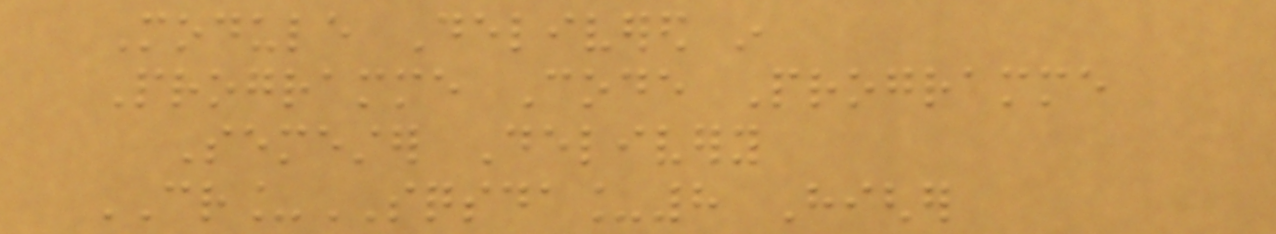Module Delivered in
Programme Code Programme
Semester Delivery
CR_SQSDA_8 Higher
